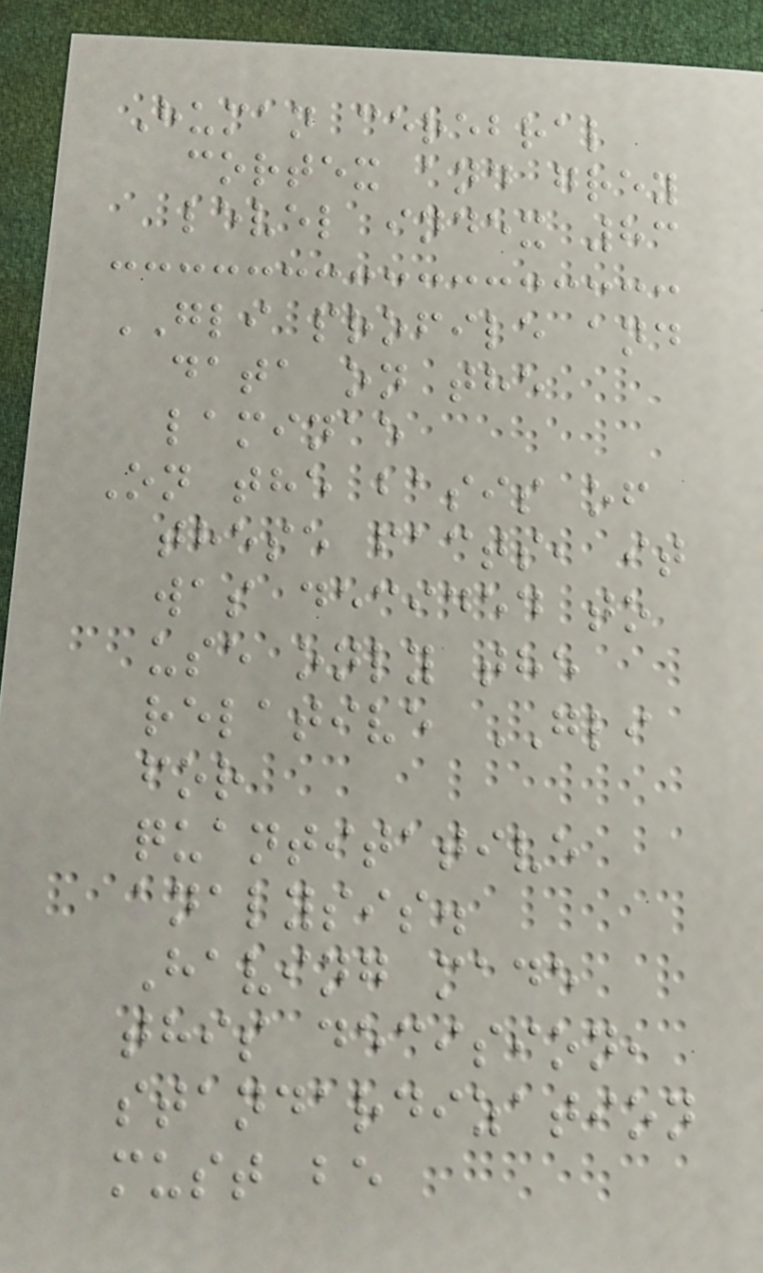Human cerebral
cortex and grey
level index 83
GLI profile and
data on the
laminae
On the basis of
these facts, it
was decided to
use only the
relative GLI
for
quantitative
analysis.
Having made
this decision,
standardization
must be
